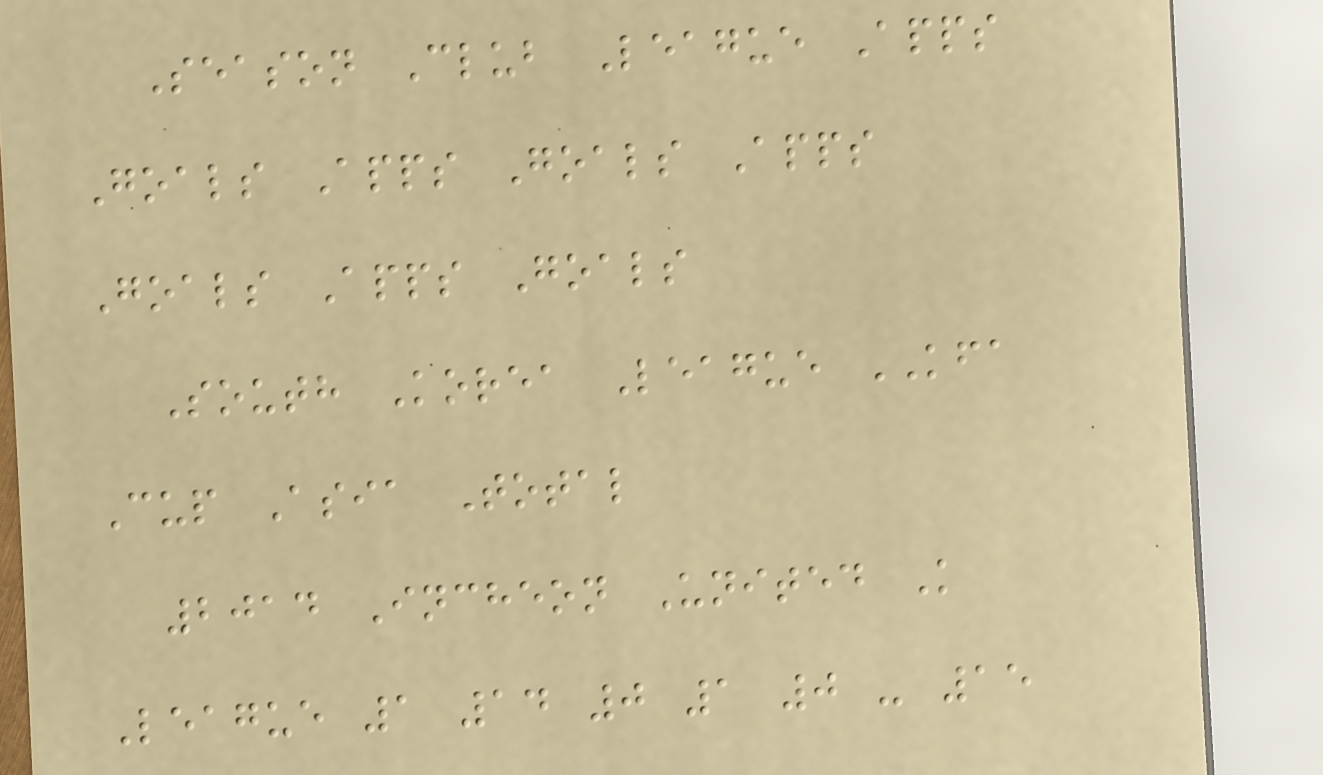Season Club League Apps
Goals Apps Goals Apps
Goals Apps Goals
South Korea League KFA
Cup Asia Total
2014 Incheon United K
League 1 14 0 1 0 - 15
